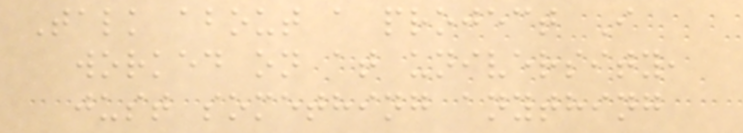Talk about a project I
worked on at university,
just something anything
